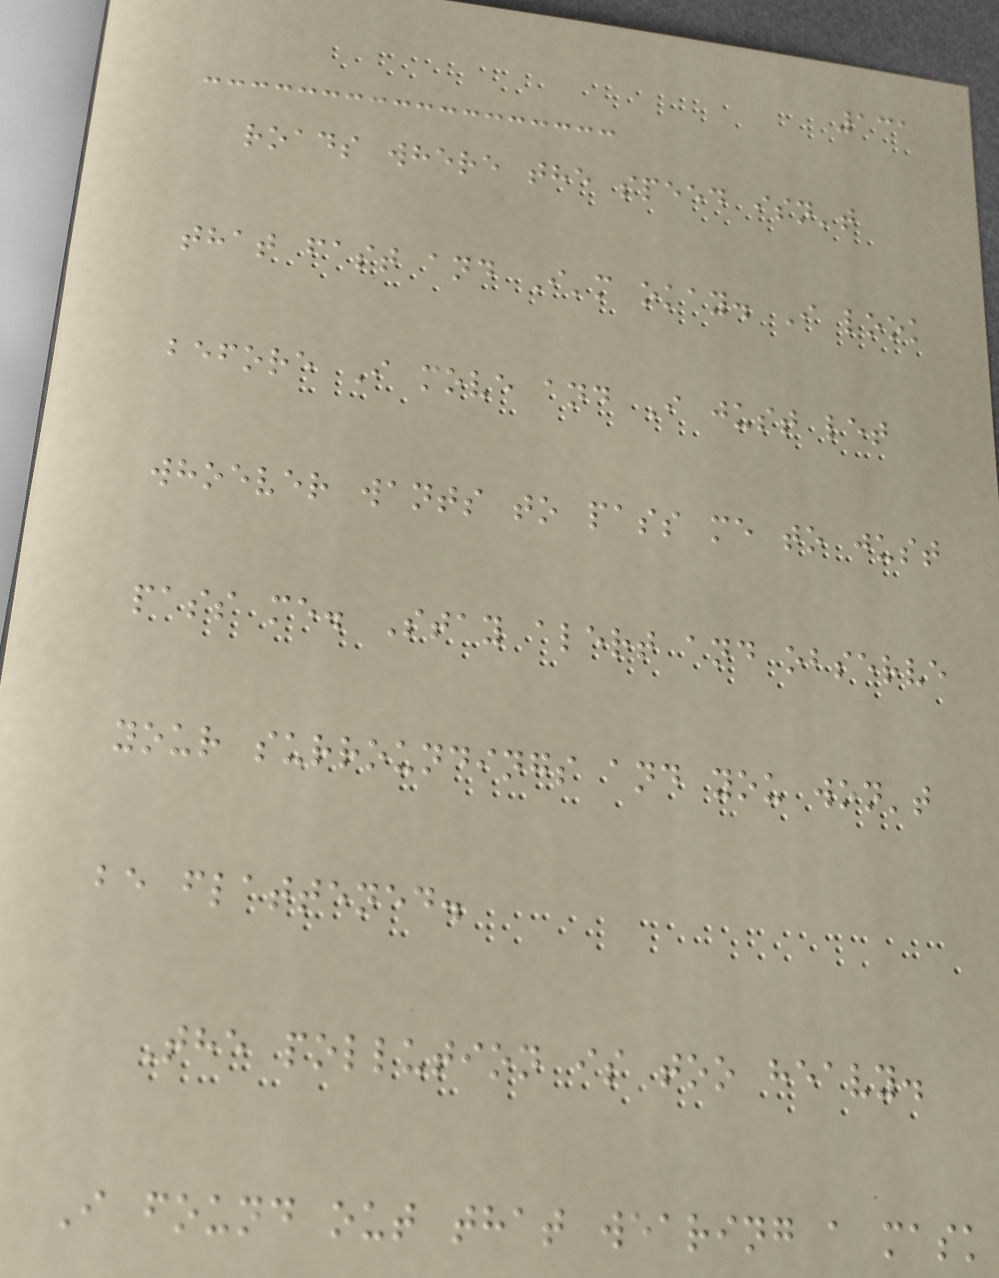131
roads where the speed isn't
that fast and I'm okay. I look
before I move and I just let
whoever wants to pass me to just
pass me. Stay alert and observe
your surroundings and you won't
be flattened.
The pollution is too heavy.
I found out that wearing a mask
